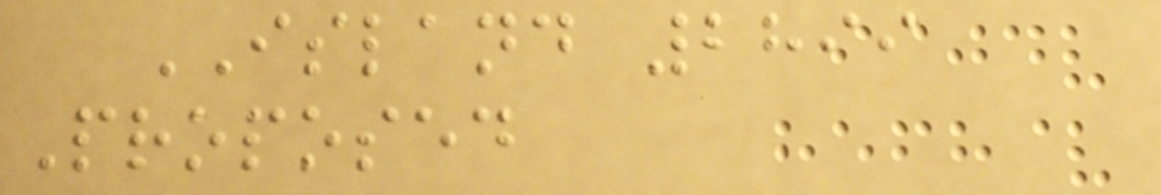ISLAND 2899
Proposed
